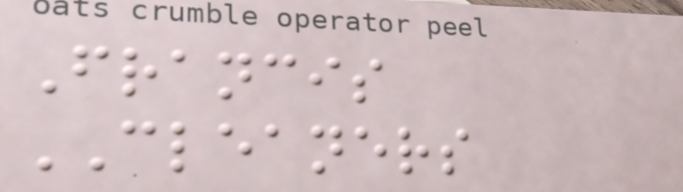Francis
CLEANERS
